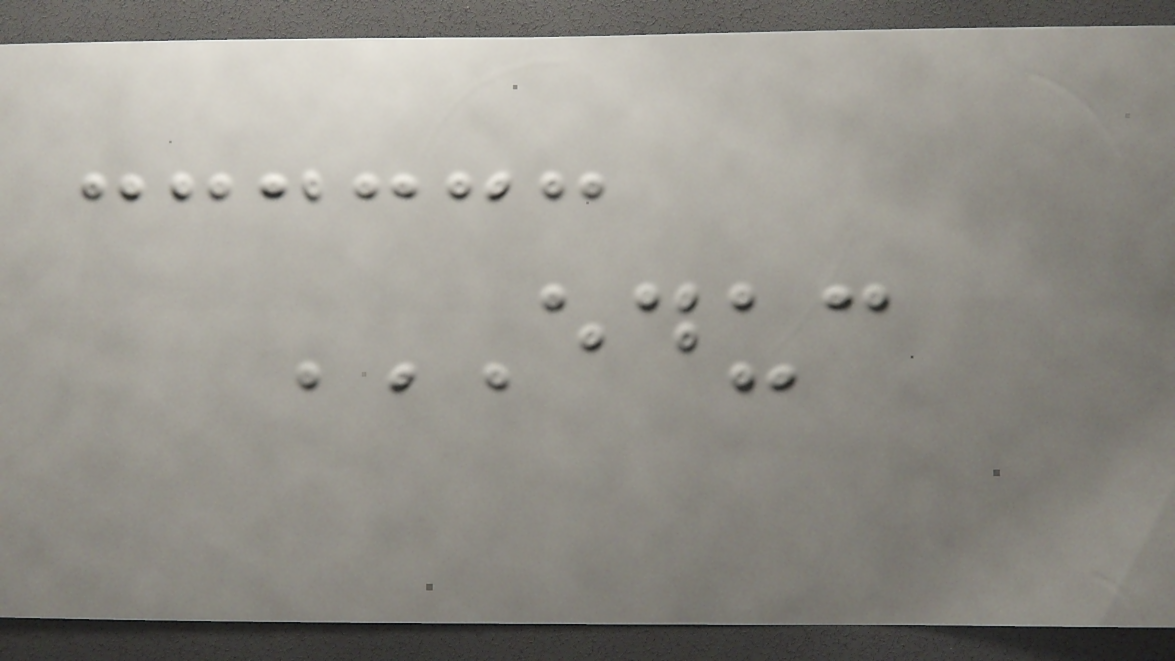EDUC
